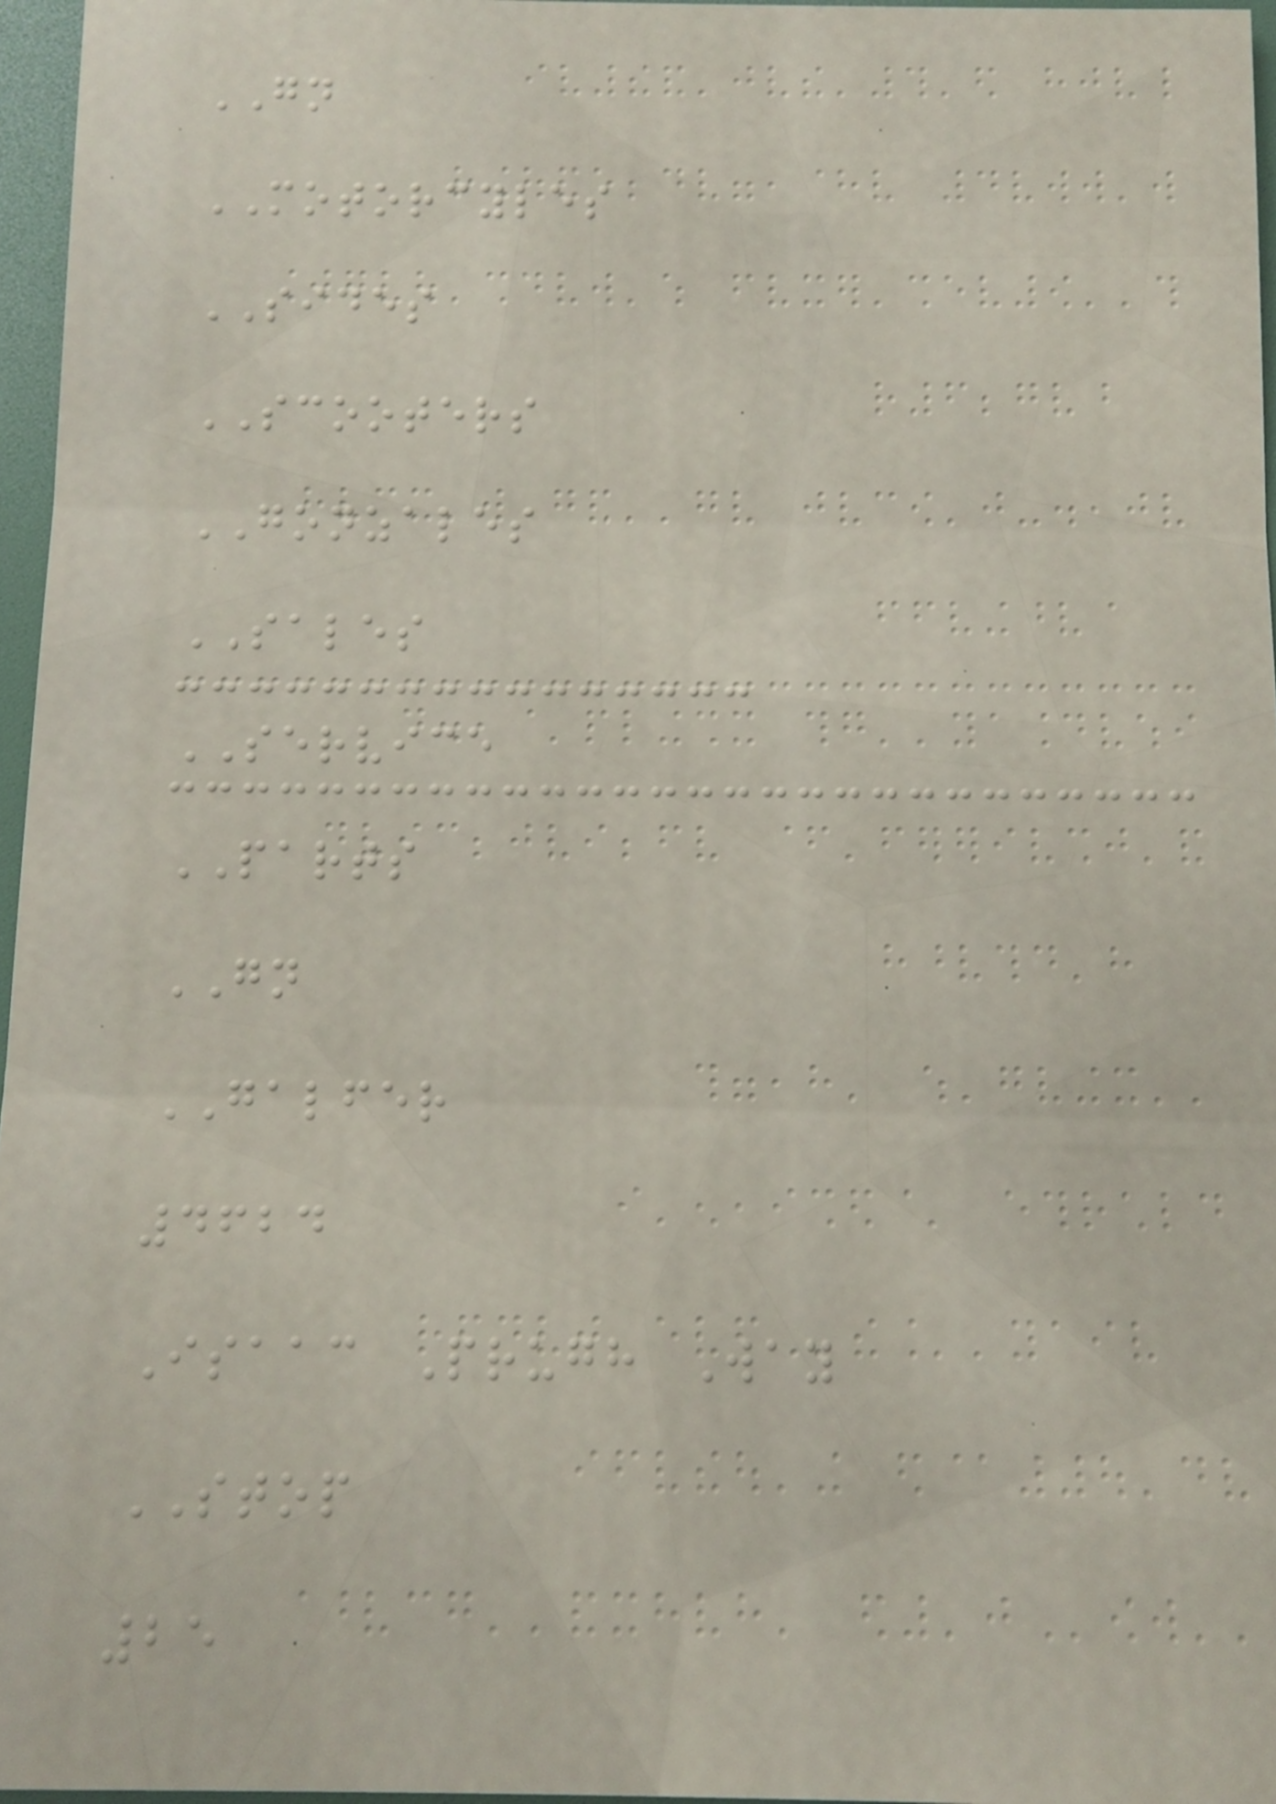GN
MOTORCYLES
SIDES
SCOOTERS
GONZALES
SALES
SERVICE
PARTS
GN
GALFER
4624
Isaac Prugh Way
STOP
25
